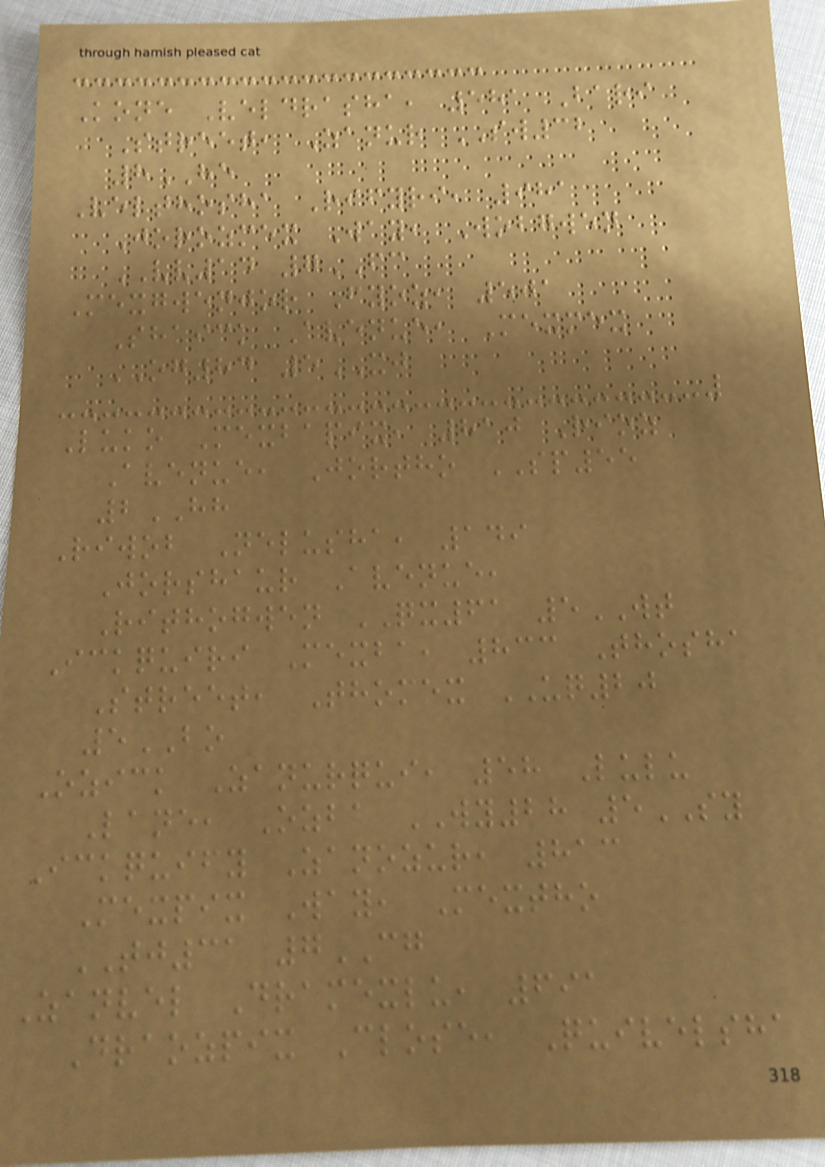Kone Veldrasha, 581 Bari
Street, Zanur SW32
8HE
Velthosha Rifyri, 981
Jorozmex Way, Wobgwen
VV14 7FC
Mexgwenjor Fyoz, 501
Shaick Avenue, Mexmex
OG84 5XJ
Luko Mexbapix, 810 Rioz
Avenue, Jortho SP55
2HH
Riwob Nelusha, 149
Jorshaur Avenue,
Rithogwen QX61 5WT
Ickquiri Mexba, 833 Thosha
Street, Thomex UQ20
5BO
Ozick Zanurqui, 58 Lulu
Lane, Ozba WY28 5SY
Ickquify Zanozur, 813
Mexpix Way, Mextho
TJ31 7CG
Zanvel Dramexlu, 691
Draozpix Close, Quivelsha
